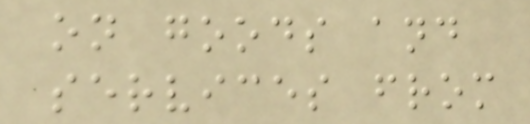on goods and
services from
